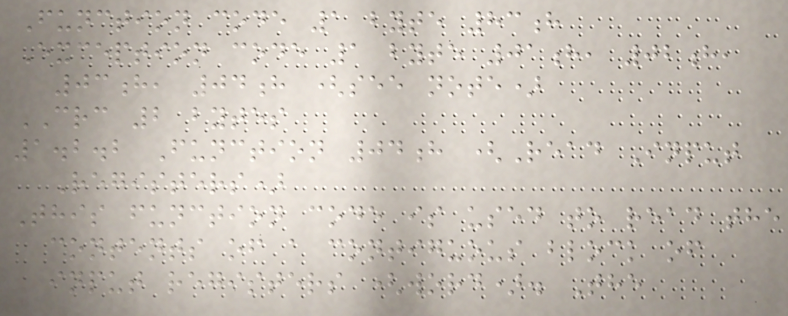Function code 1 byte 83h
Exception code 1 byte 01h, 02h,
03h, 04h (see note)
CRC 2 bytes
1.2.2 Function 04h (Read Input
Registers)
This function code is used to read the
contents of a contiguous block of
input registers (word). The
